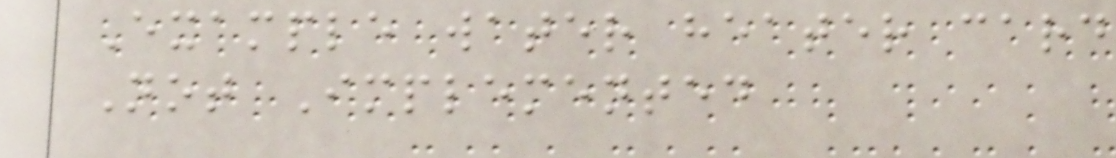Example water heater card
Not Implemented
